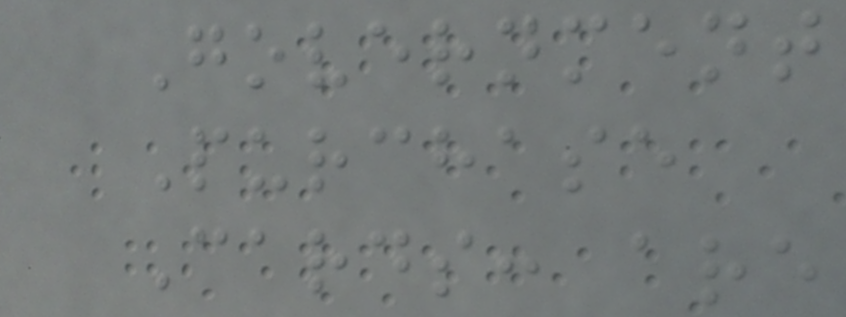Government
Purchase
Cards: are
